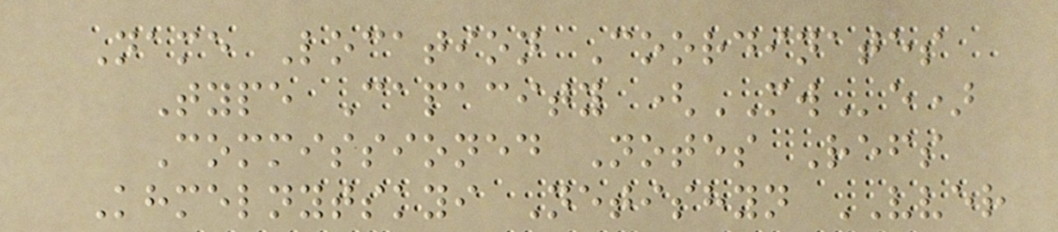Name Location Coordinates
Type Capacity (MWe)
Commissioned Notes Refs
Khmelnytskyi Netishyn VVER
